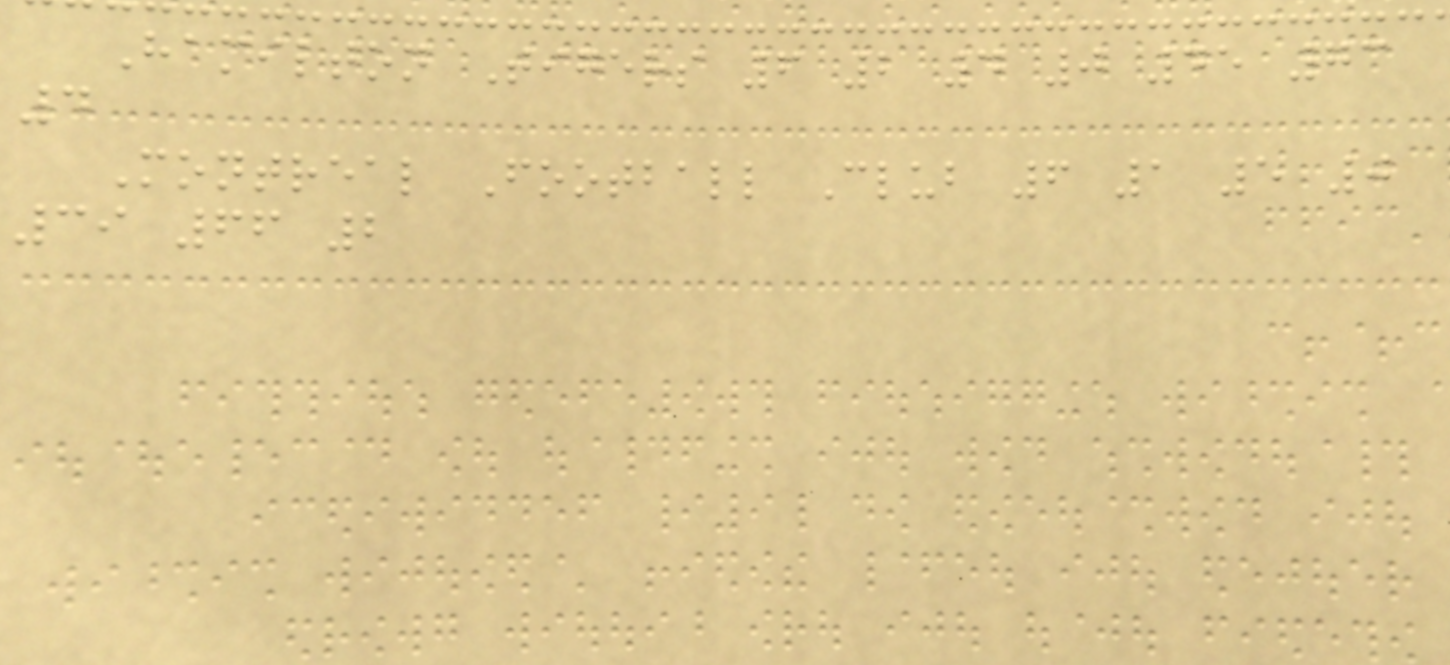Hamilton Tigers 6 2 4 0 45 73
4
Montreal Football Club 6 1 5 0
39 66 2
